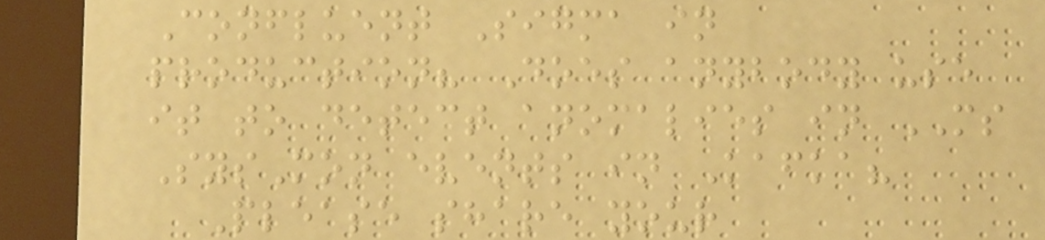Confluent Sigma in
production? Does anybody use
it to detect anomalies in MS
SysMon events in Kafka?
Please share your
